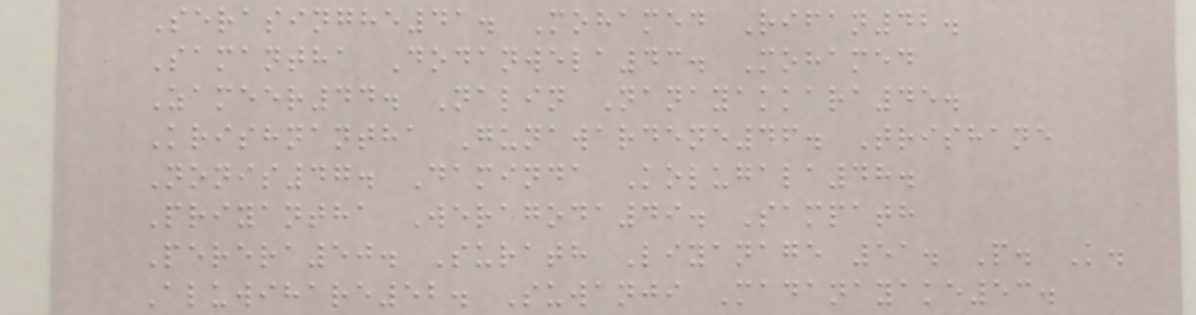Serasinghe41. Mohamed Rifan42.
Samantha Dodanwela43. Mohamed
Zameer44. Nalin Nanayakkara45.
Krishnantha Gunawardene46. Trishane
Nonis47. Daminda Kolugala48.
Priyantha Weragoda49. Sampath
Perera50. Surath Liyanage 51. P. K.
Aluwihare52. Suwanji Madanayake53.
